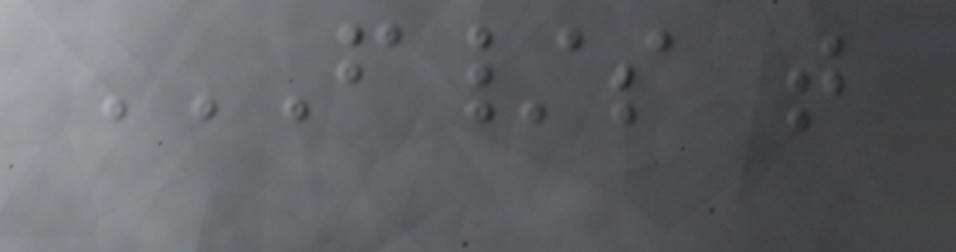F/S T
